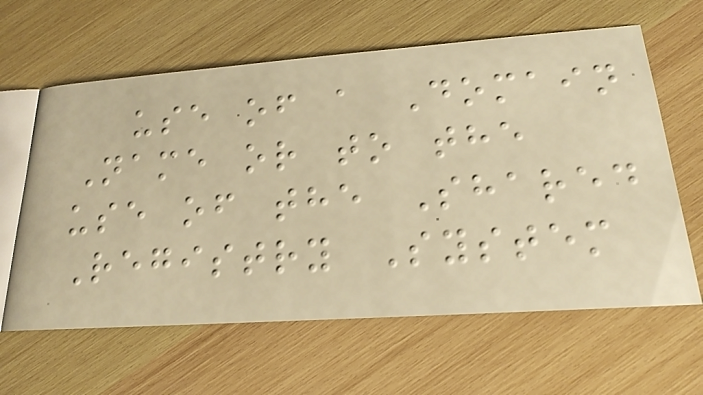use of a Domain
Name or to the
use of the Shared
Registry System
